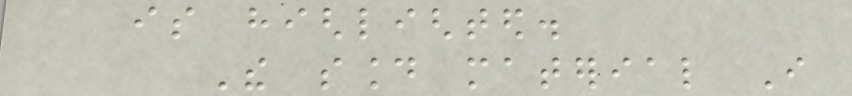is highlighted.
The sound material I
